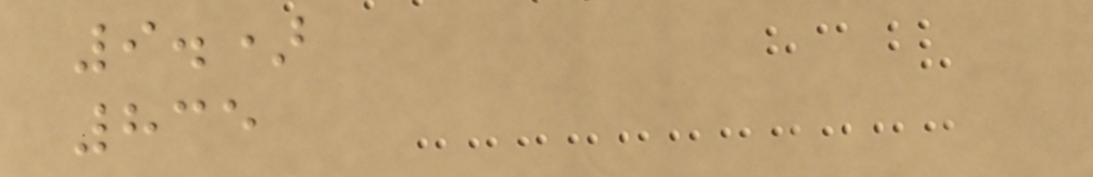9.)
835
